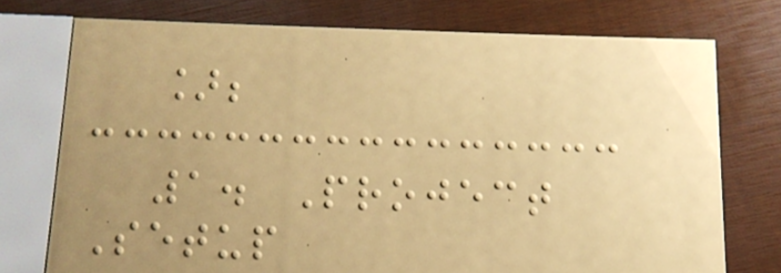];
1. Project
Setup
